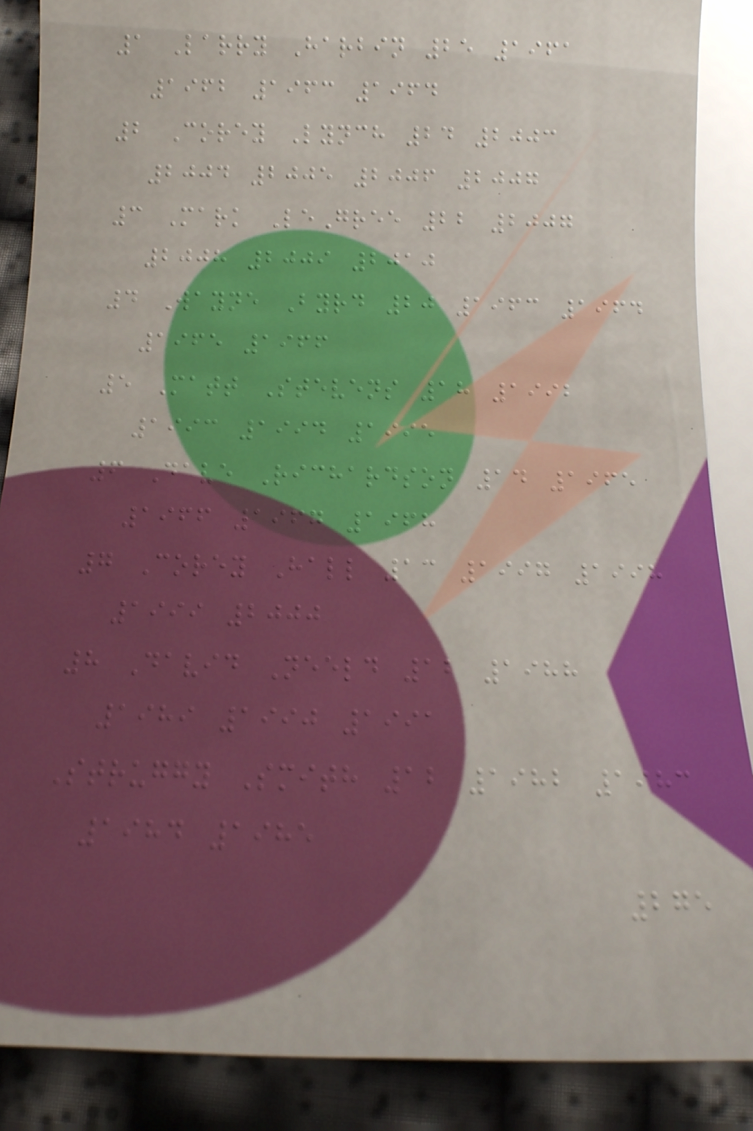1 Larry Harbin 25 1961
1962 1963 1964
2 Corey Lynch 24 2003
2004 2005 2006 2007
3 Mark LeGree 22 2007
2008 2009 2010
4 Wayne Byrd 20 1963 1964
1965 1966
5 Matt Stevens 18 1992
1993 1994 1995
6 Dave Richardson 14 1965
1966 1967 1968
7 Corey Hall 13 1997 1998
1999 2000
8 David Neeld 12 1988
1989 1990 1991
Struggy Smith 12 1982 1983
1984 1985
275
